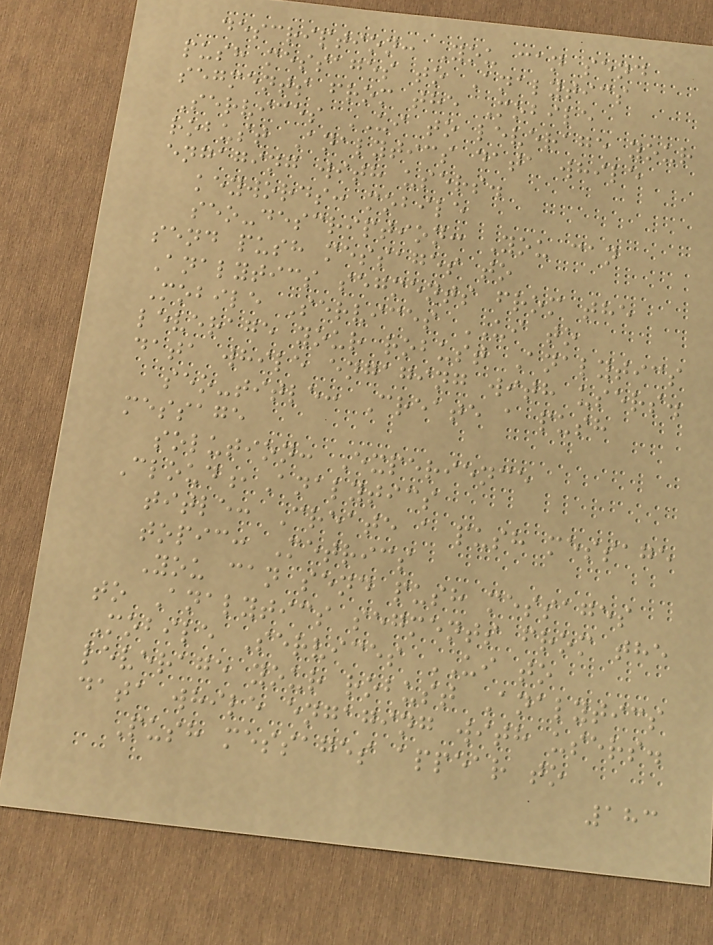description: You can send
push messages to Analytics
segments from the Mobile
Services UI to leverage your
robust Analytics data while
engaging with users.
keywords: mobile
seo-description: You can
send push messages to
Analytics segments from the
Mobile Services UI to
leverage your robust Analytics
data while engaging with users.
seo-title: Create a push
message
solution: Experience
Cloud,Analytics
title: Create a push message
topic: Metrics
You can send push messages
to Analytics segments from the
Mobile Services UI to
leverage your robust Analytics
data while engaging with users.
Push messages appear to
183
